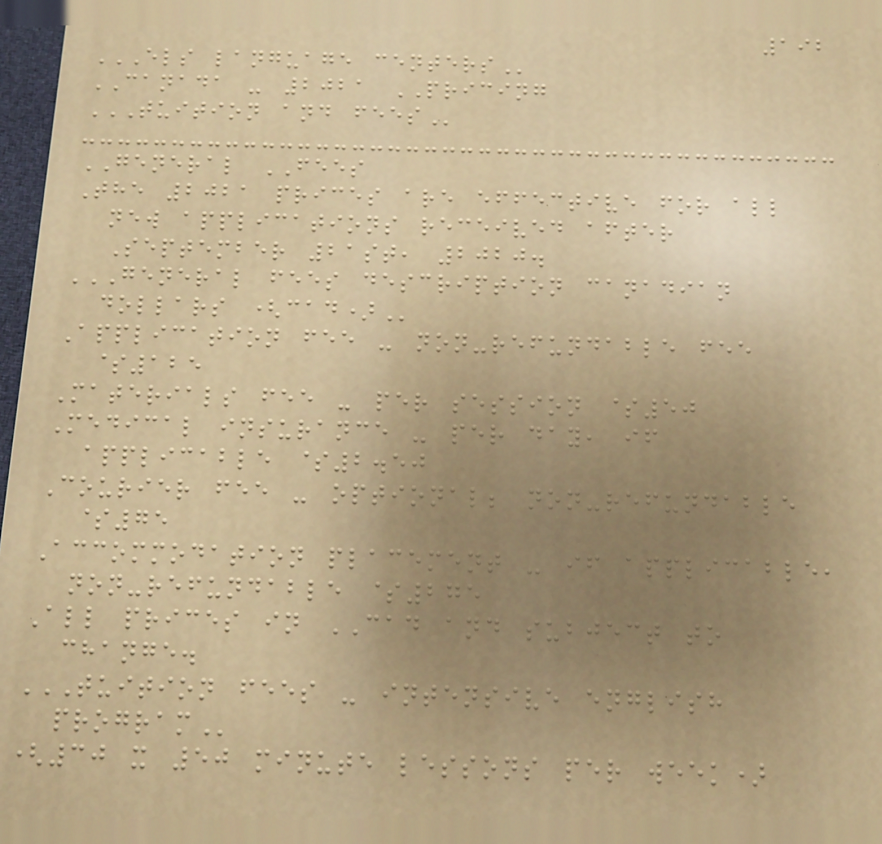192
ELS LANGUAGE CENTERS
CANADA - 2021 PRICING
TUITION AND FEES
GENERAL FEES
The 2021 prices are effective for all
new applications received after
September 21st, 2020.
GENERAL FEES DESCRIPTION CANADIAN
DOLLARS (CAD)
Application fee - non-refundable fee
$125
Materials fee - per session $50
Medical insurance - per day, if
applicable $2.50
Courier fee - optional; non-refundable
$75
Accommodation placement - if applicable,
non-refundable $275
All prices in CAD and subject to
change.
TUITION FEES - INTENSIVE ENGLISH
PROGRAM
(30 x 50 minute lessons per week)
